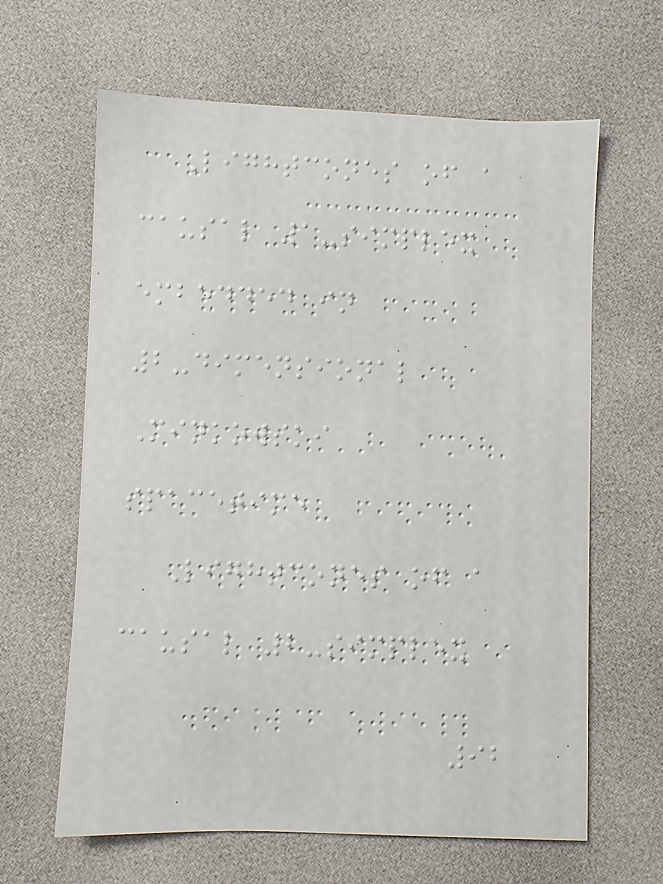Lightcones of a
causal 1-simplex
embedded in
2-dimensional
Minkowski
spacetime
Lightcones of a
causal 2-simplex
92
